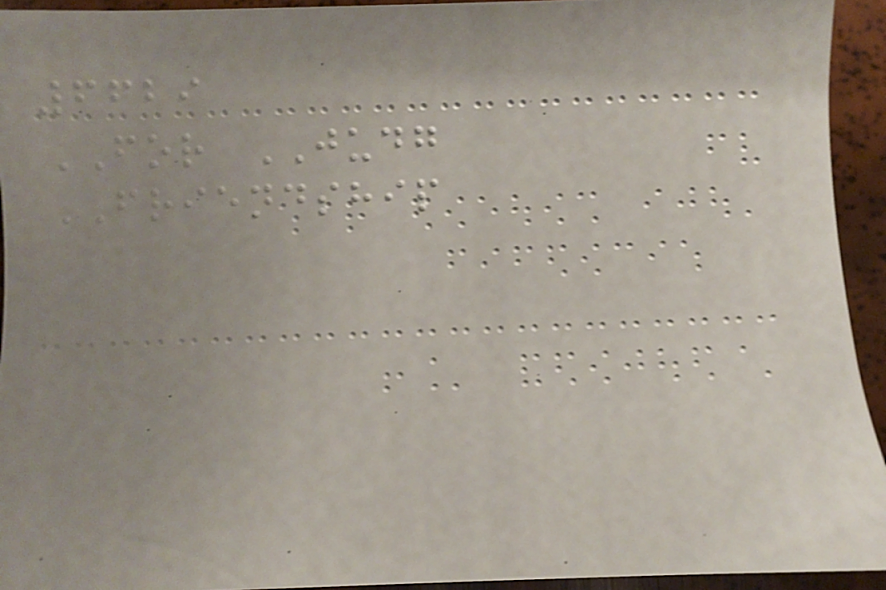6629
FOR JUDG
FRIENDSHIP
